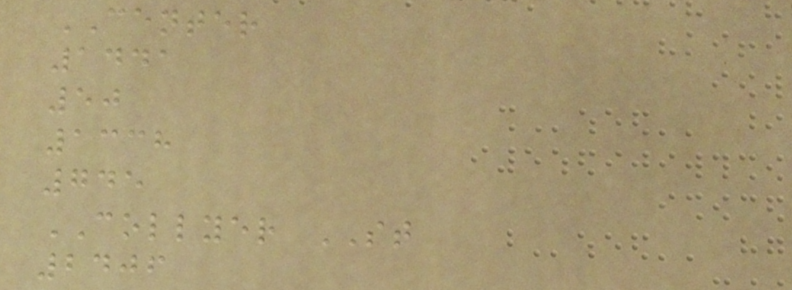CENTER
1441
50
1338
745
COLLYER ST
2406
